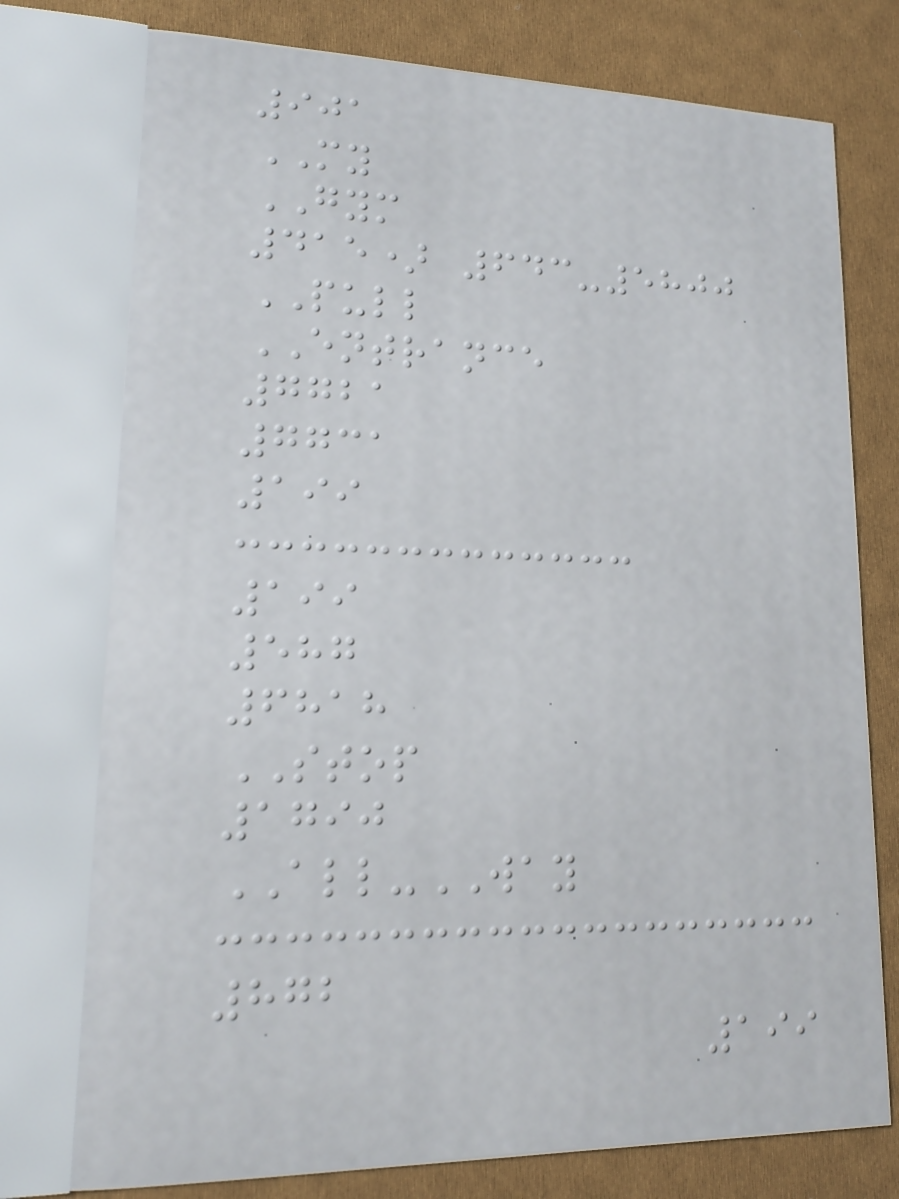901
MY
GYM
415) 643-5800
PULL
ENTRANCE
7721
7731
199
199
587
6818
STOP
1790
ALL-WAY
872
199
